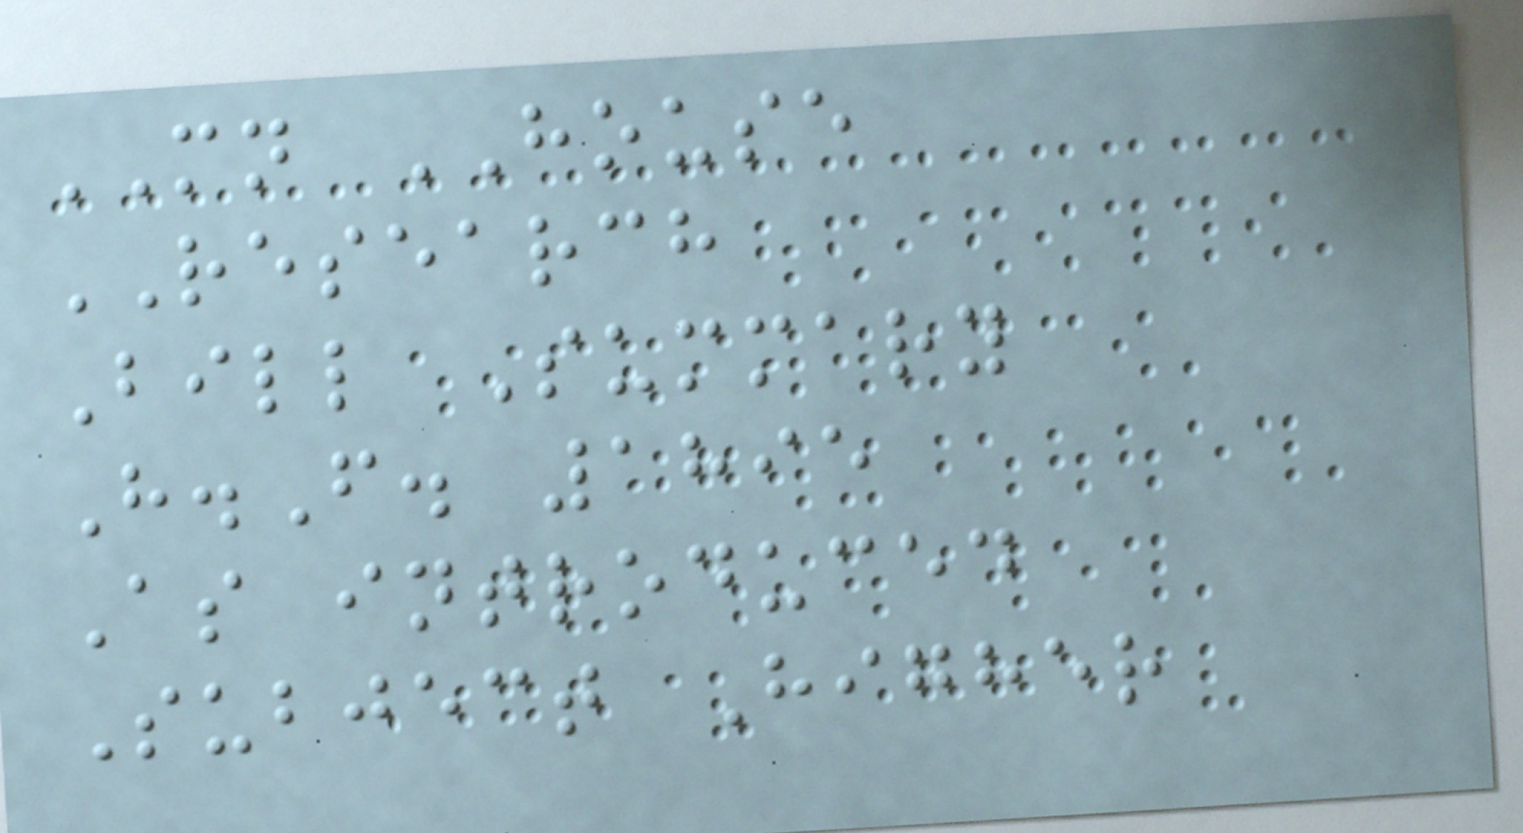MN HOUSE
RESEARCH
Bill Summary
H.F. 1895
As introduced
Subject Higher
